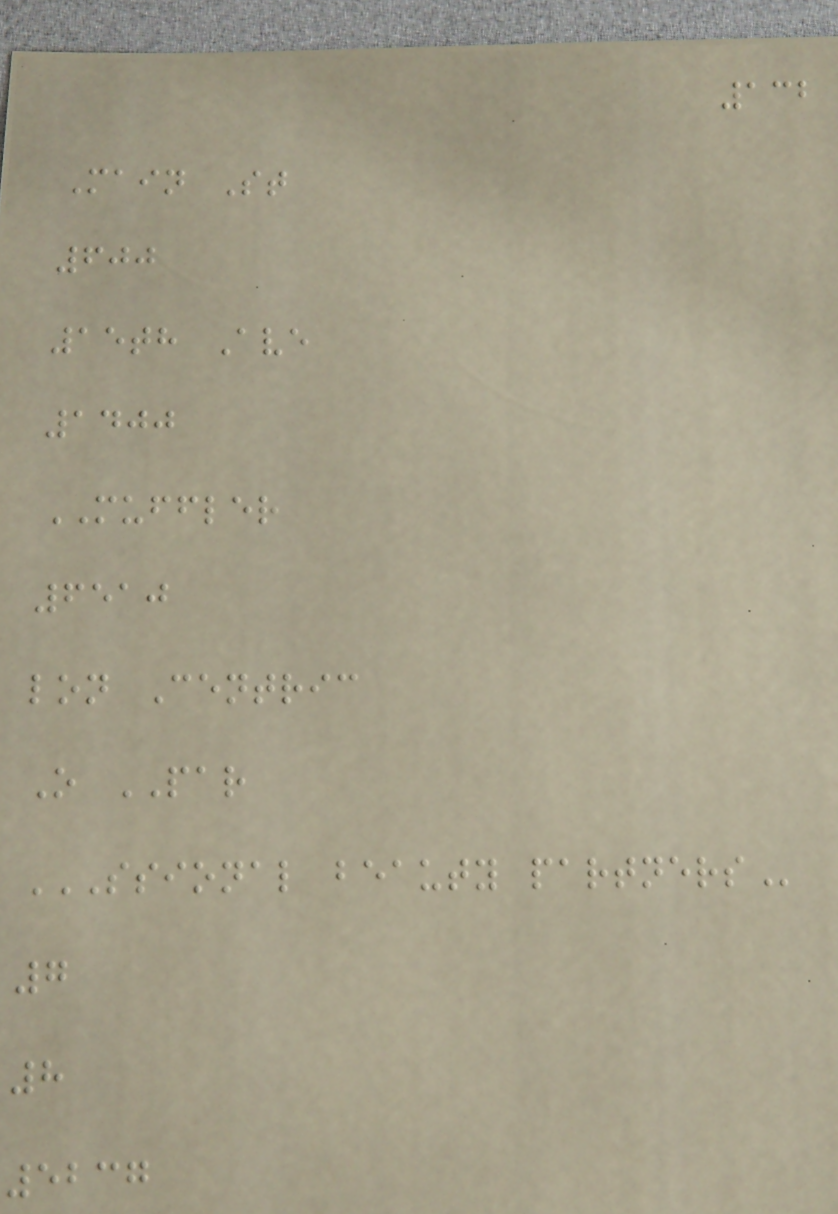132
Main St
600
15th Ave
1400
MUFFLER
6510
lon Centric
O PAR
SSIONAL BEAUTY PARTNERS
7
8
5237
